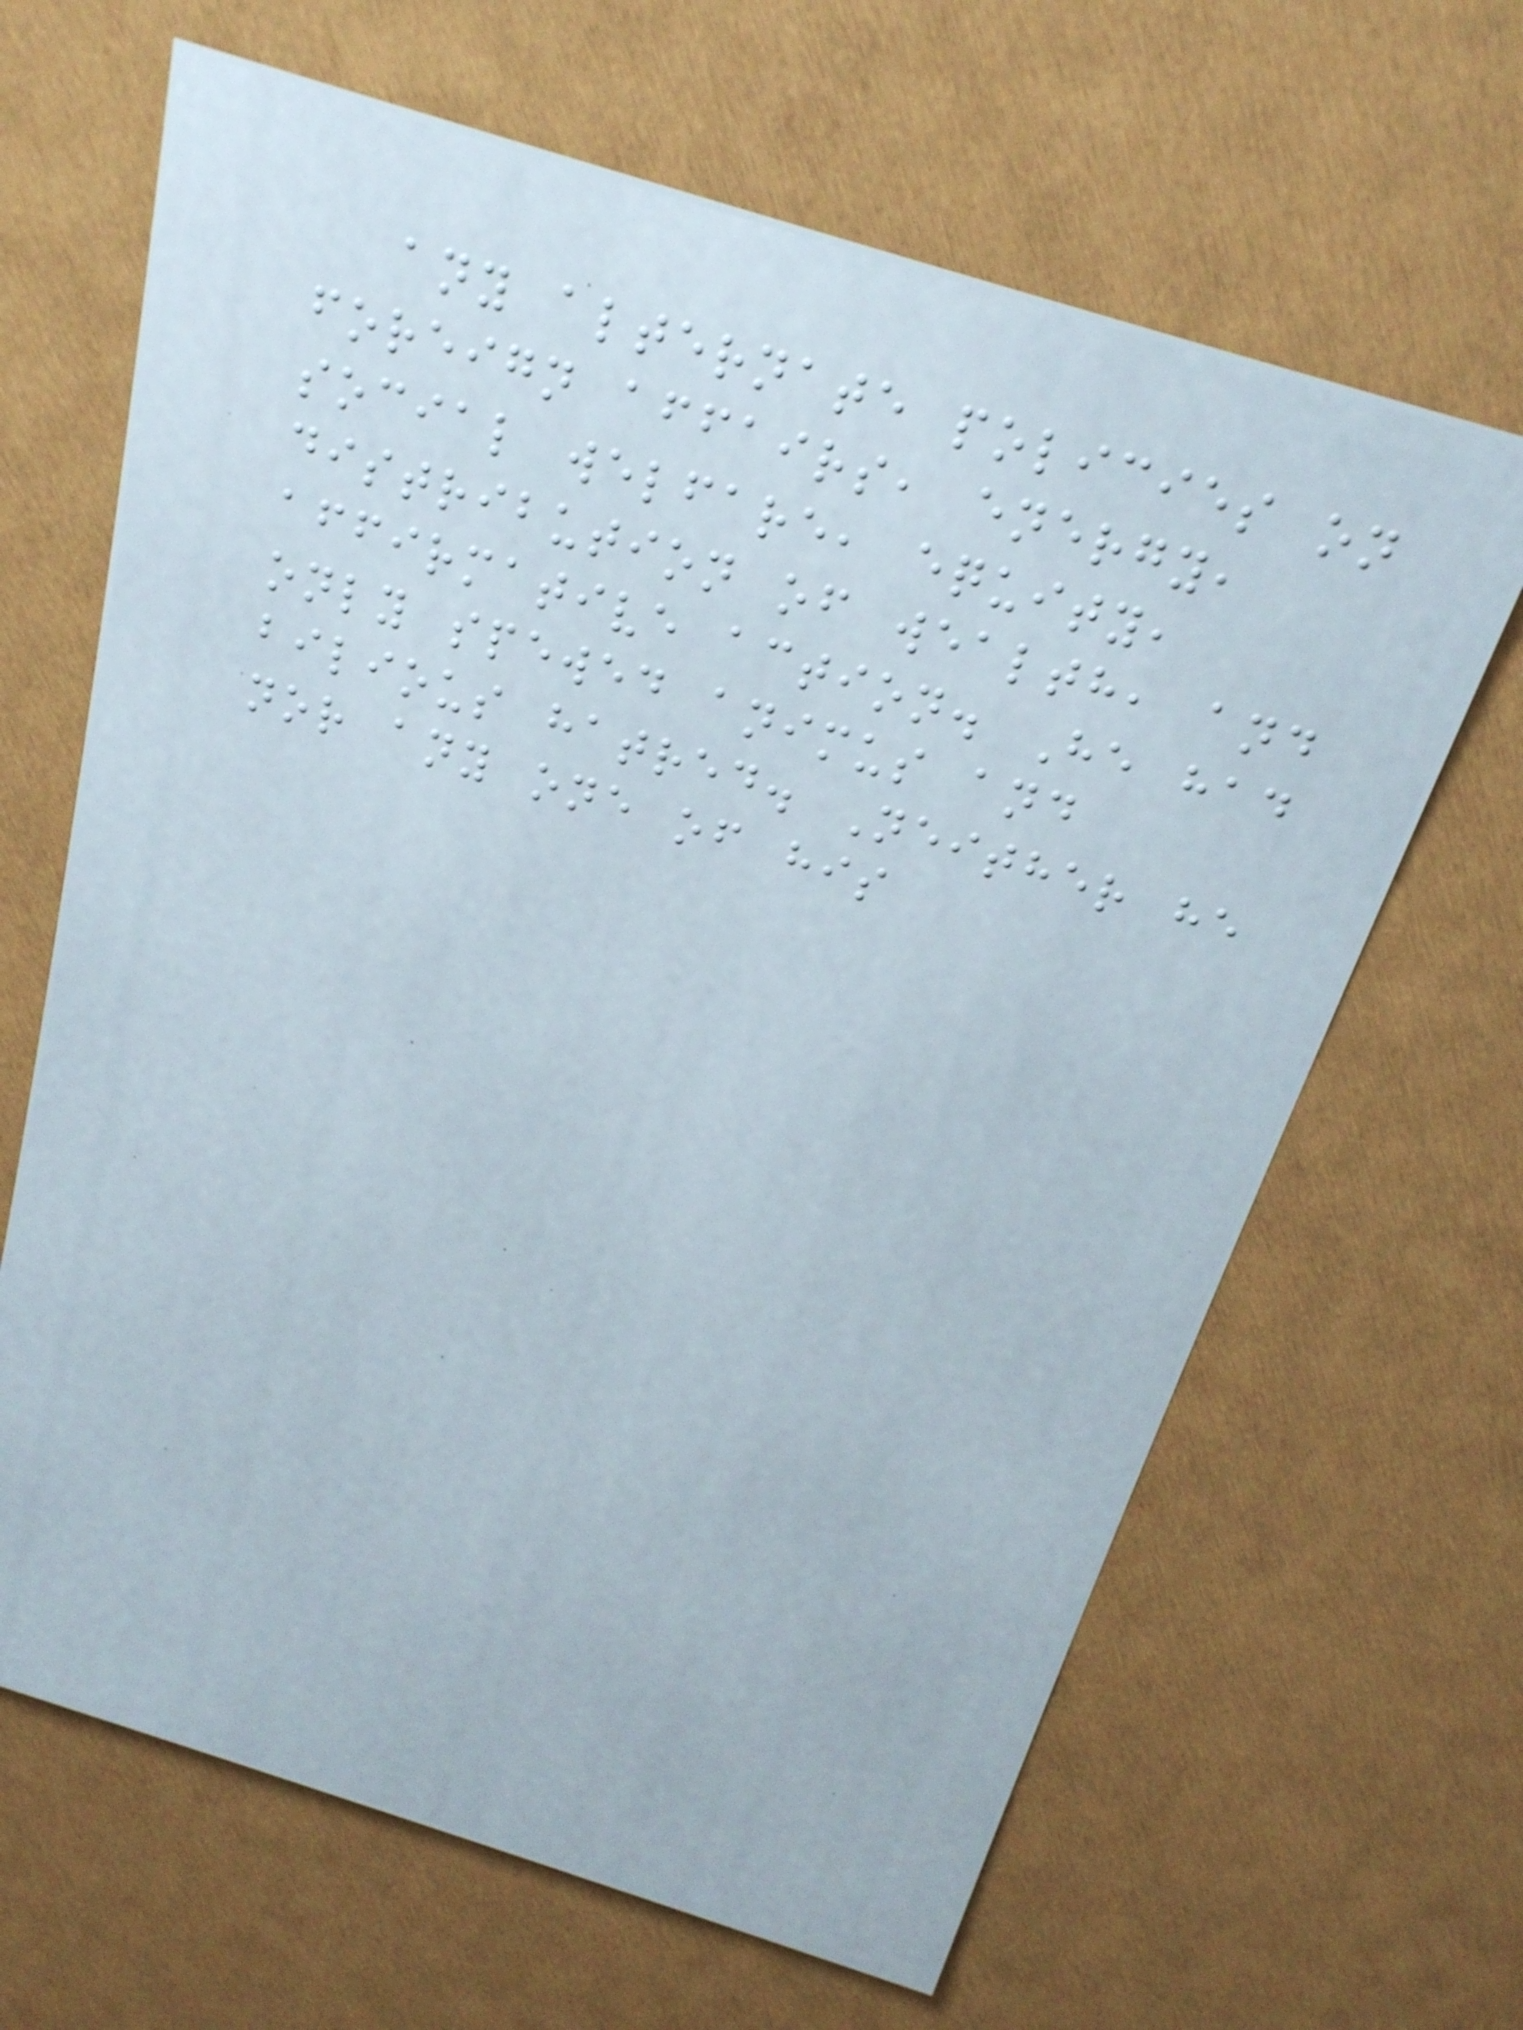any alternate policies on
foreign affairs, energy,
social welfare, equity,
distribution of wealth, and
affirmative action. He had
only spewed animus and
bilious hatred. Neither he
nor any one of his
